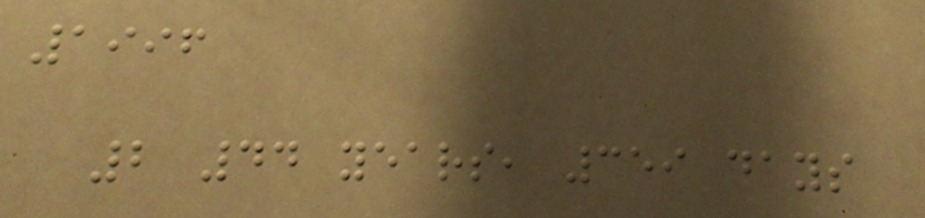1996
2 44 years, 359 days
